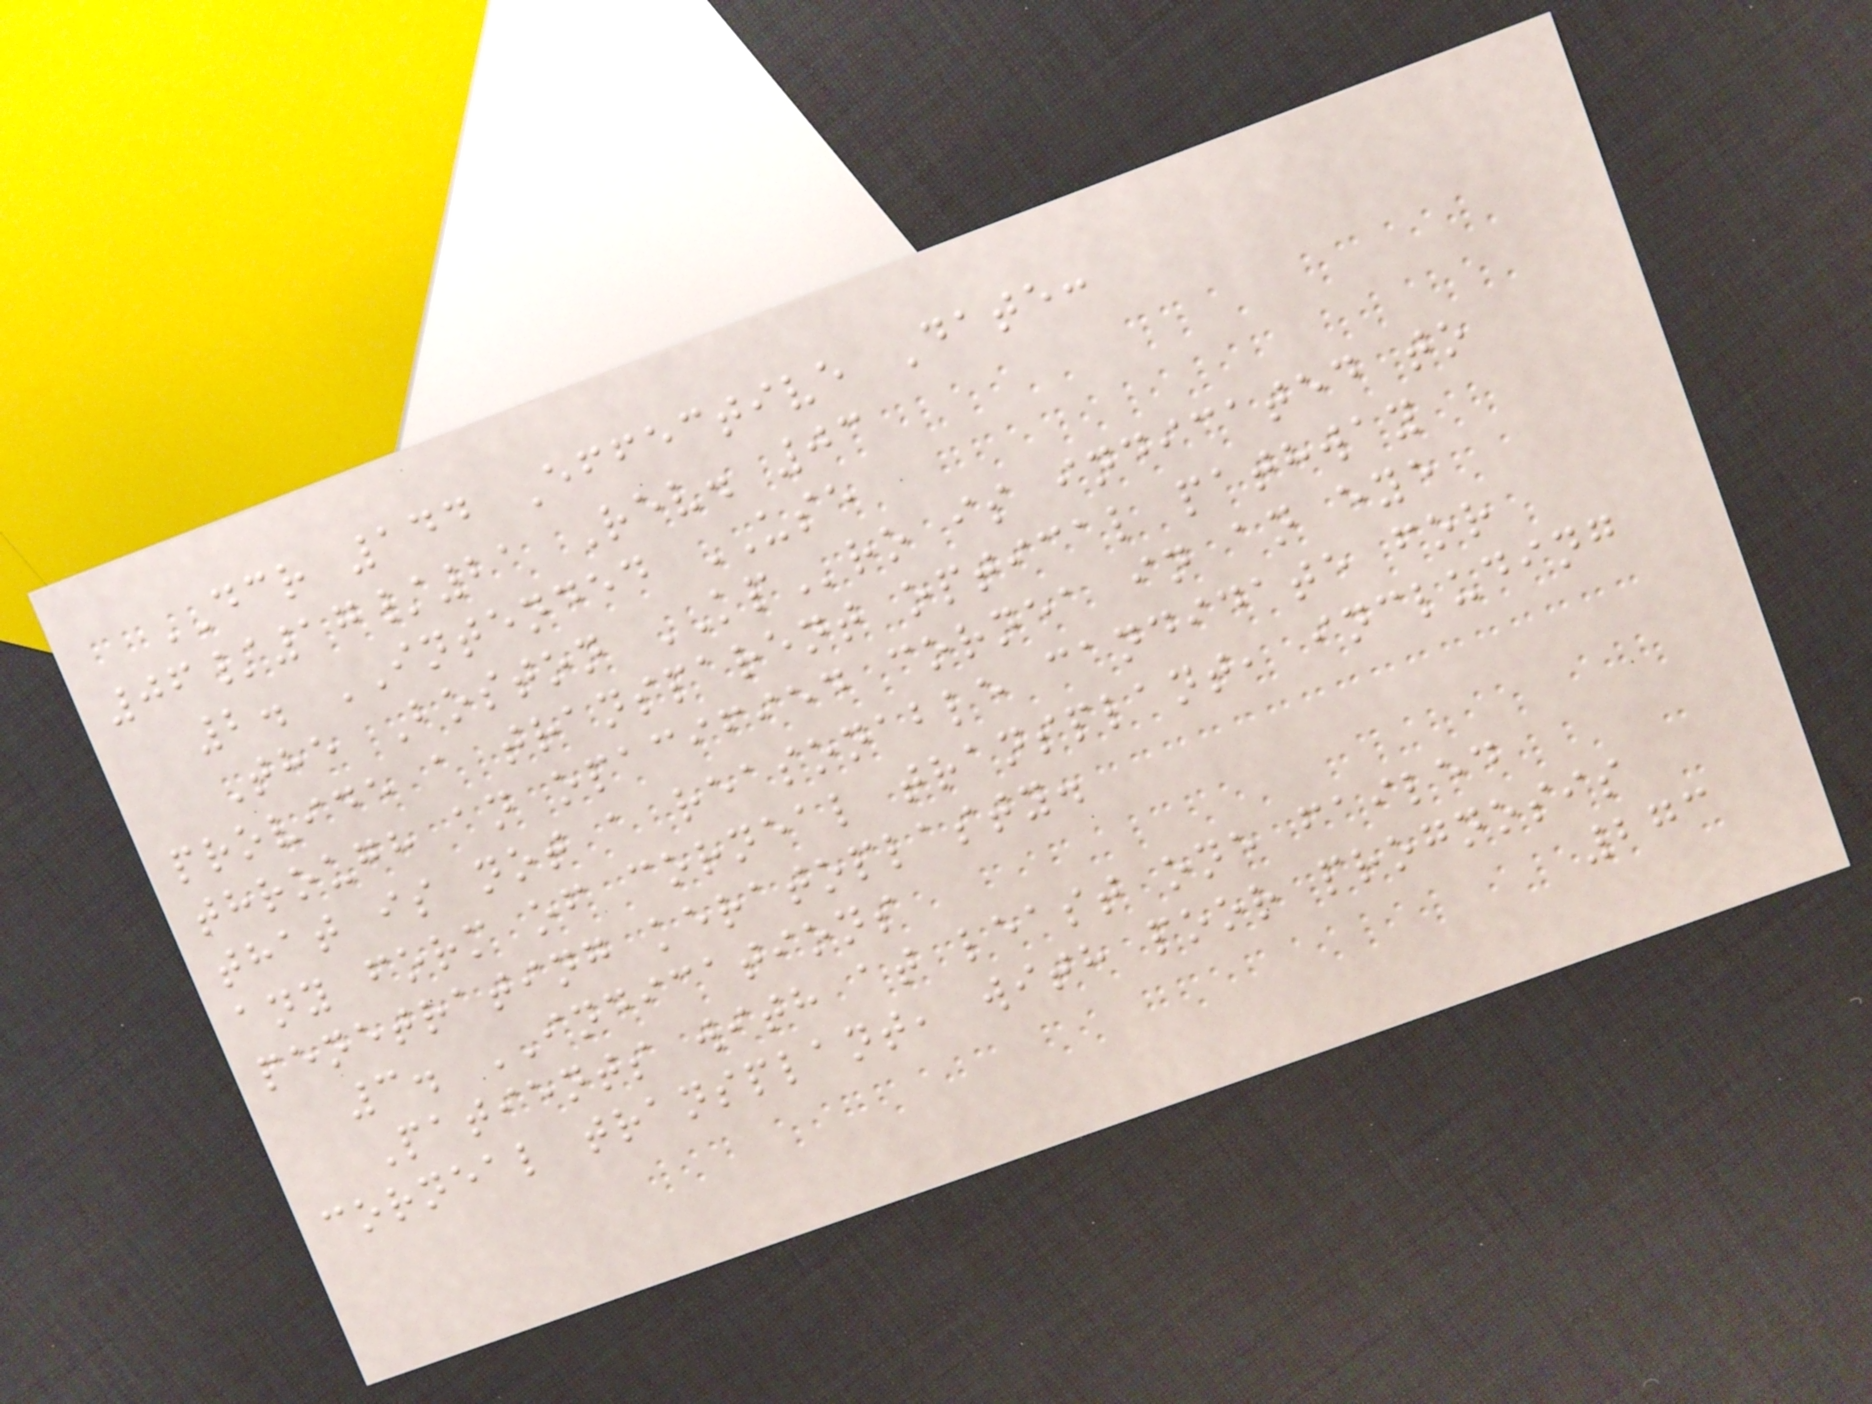DCR 144 Effective Date:
06/17/21 Rev. 03
2. INTENDED USE
The Boston KPro is indicated to
provide a transparent optical pathway
through an opacified cornea in an eye
that is not a reasonable candidate for
any form of corneal transplant, including
penetrating keratoplasty.
3. INDICATIONS
Patients with at least one failed
corneal transplant, with poor prognosis
273
